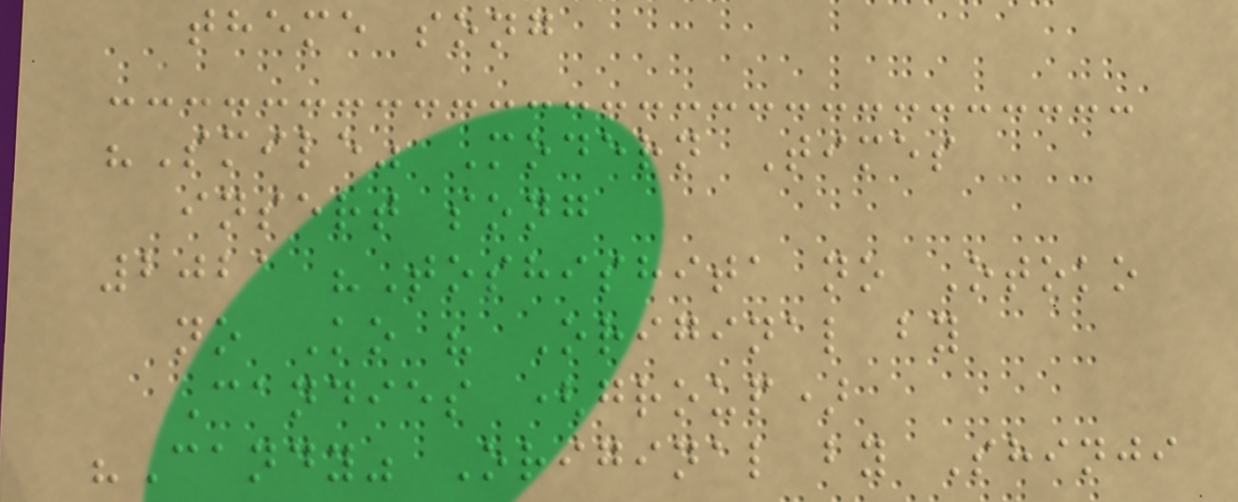theme song
"Smile" Modern Times
insert song
2021 "Toshishita no Otoko
no Ko " Original by
Candies (group)
"Candy" Original by Shinji
